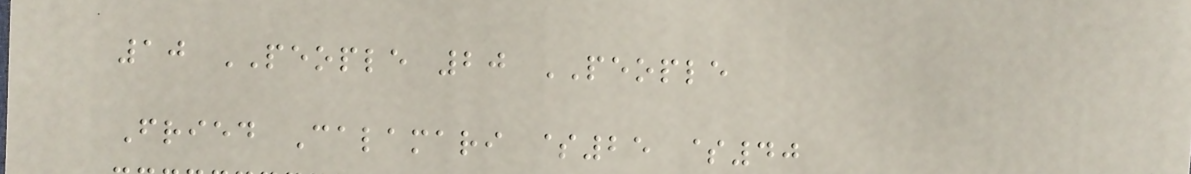10 PEOPLE 20 PEOPLE
Fried Calamari $25 $40
